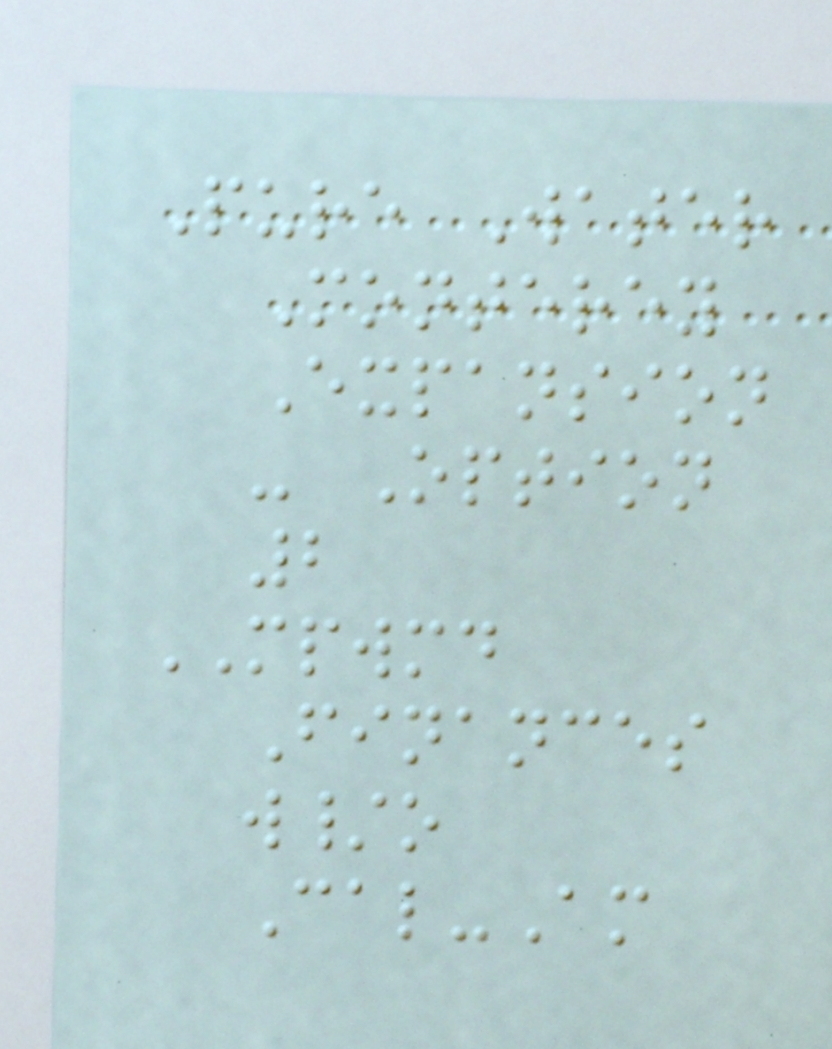Pure Water
Monterey
Expansion
- Option
2
MPWMD
Finances
w/o
Cal-Am
